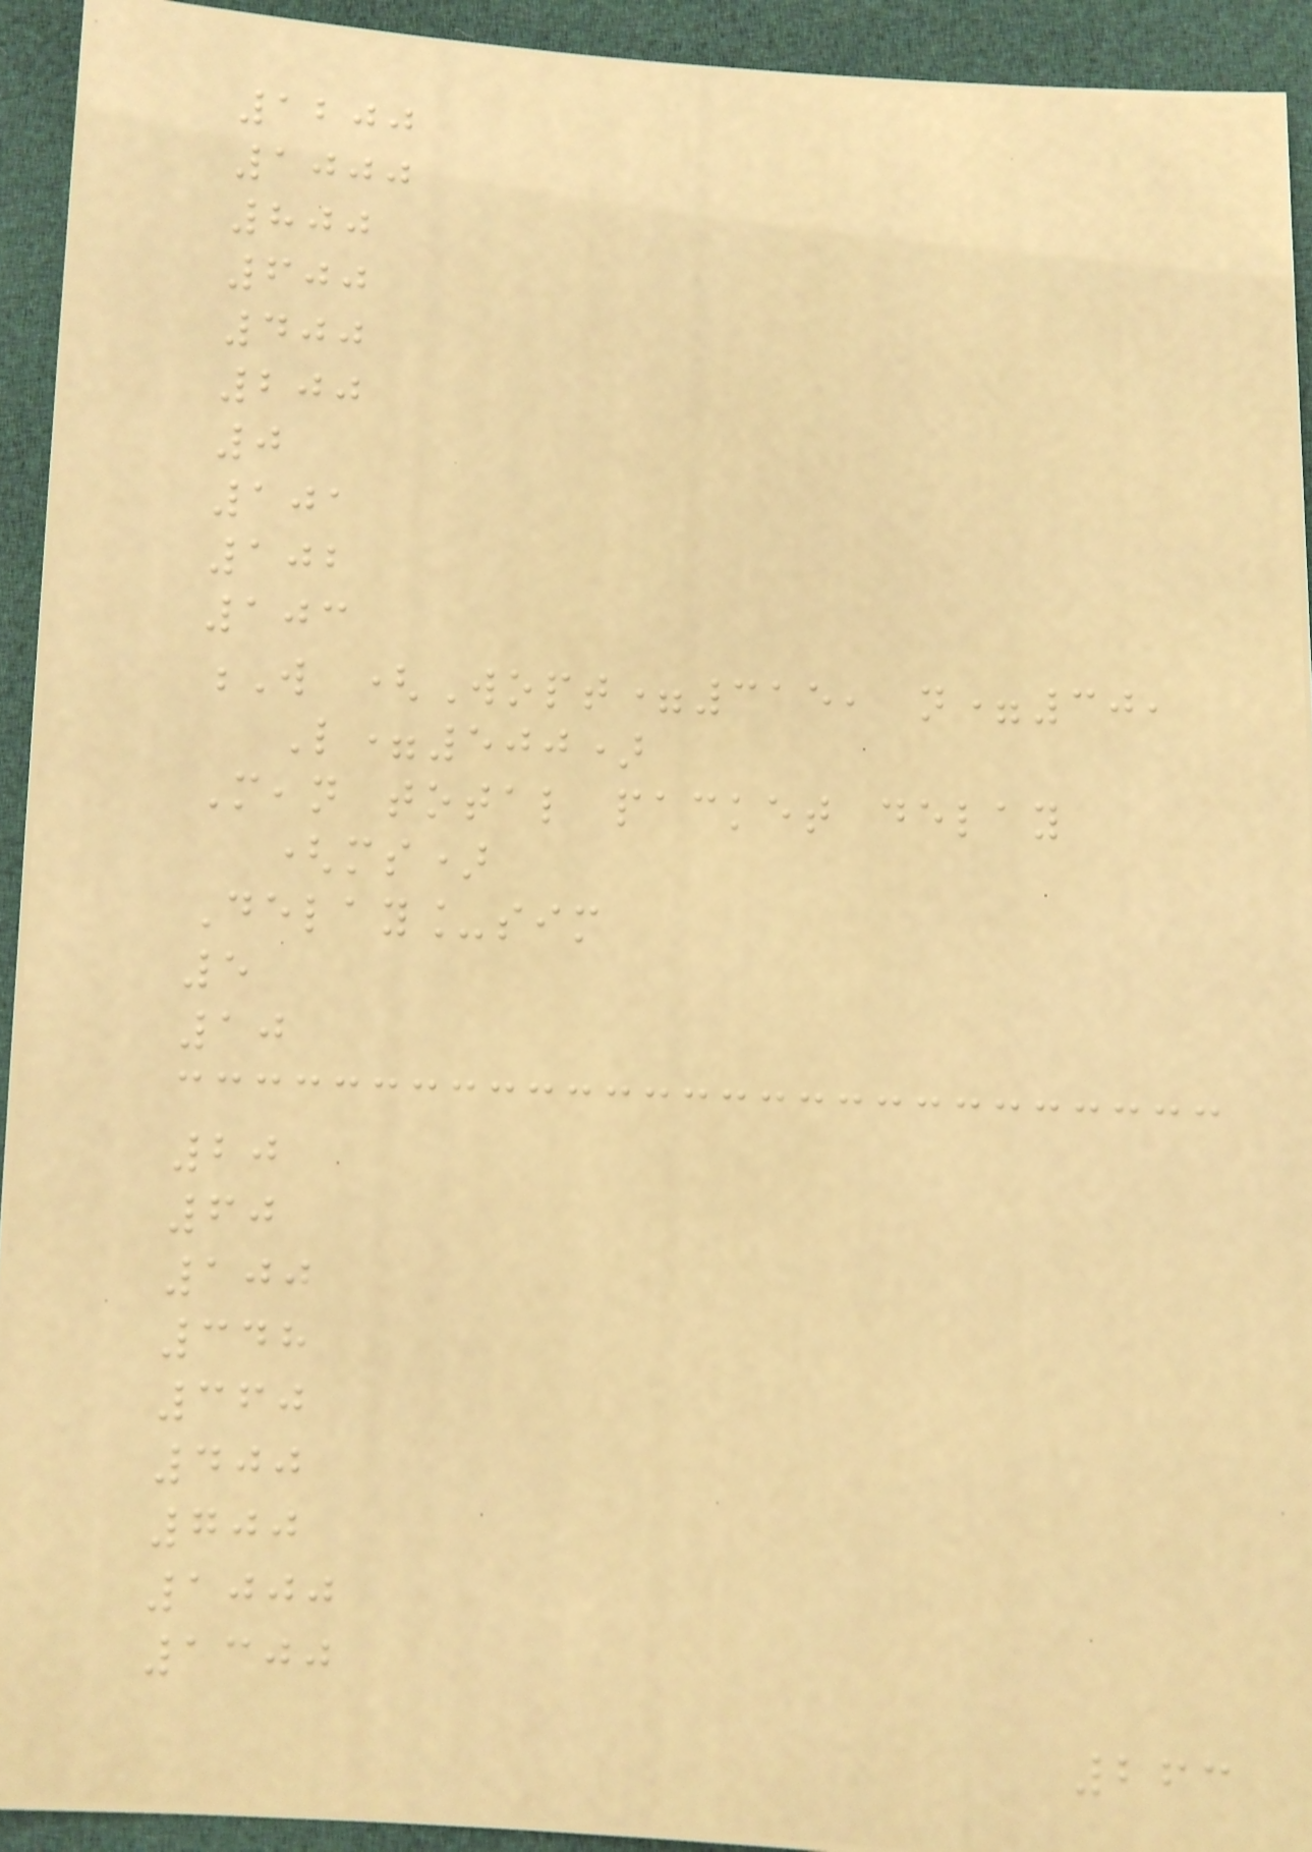1200
1000
800
600
400
200
0
101
102
103
W (Wopt=315, n=30,
L=500)
Mean total packet delay
(ms)
Delay_sim
5
10
20
60
100
348
360
400
700
1000
1300
263
